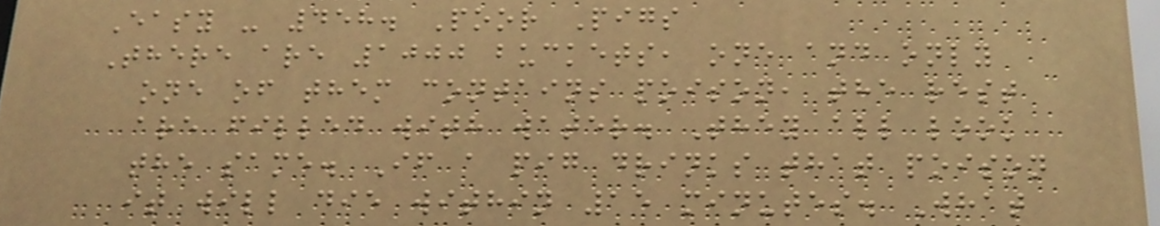Easy - 458. Poor Pigs
There are 1000 buckets, one and only
one of them contains poison, the rest
are filled with water. They all look
the same. If a pig drinks that poison
it will die within 15 minutes. What
